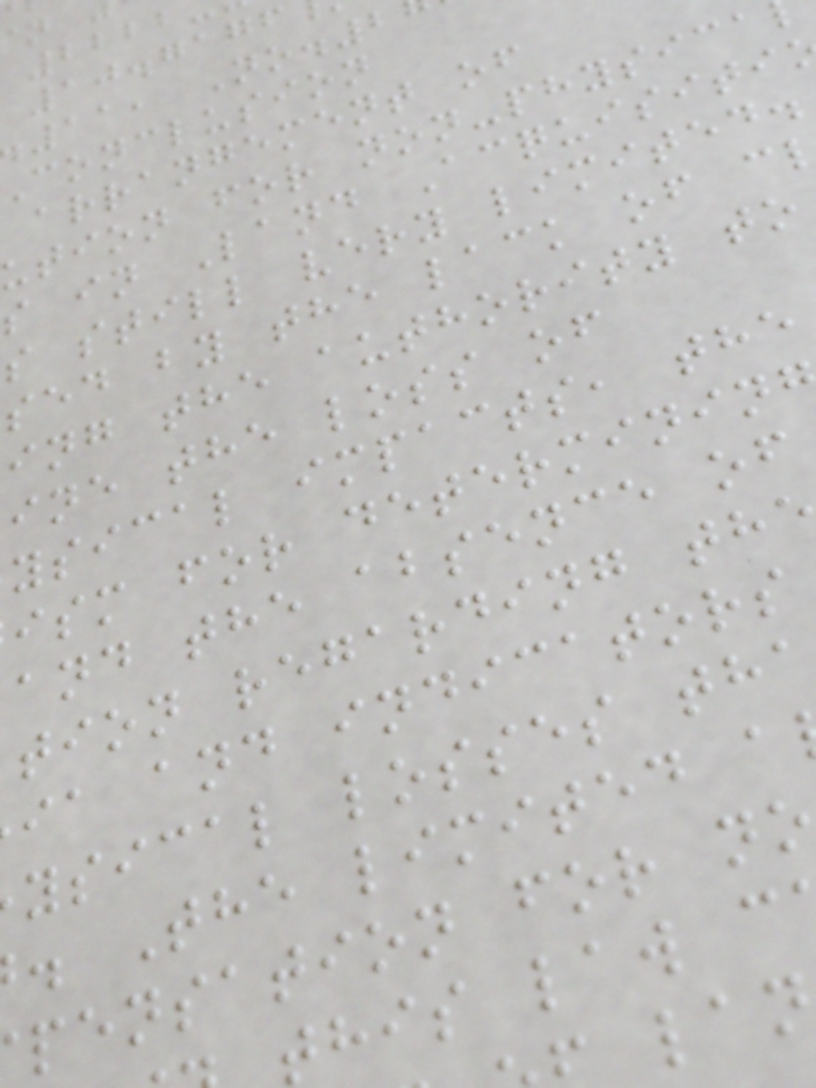10.7176
11, No.2
conclusion
arrangement of
ution for non-physica
s in Land Acquisiti
s still very limited.
sed by the lack of c
ing the authority to
ine the loss of
ysical impacts, the
ism for determinin
and the absence of
tion regarding th
ia and indicators
ysical losses th
. The limited a
pensation for no
this law c
